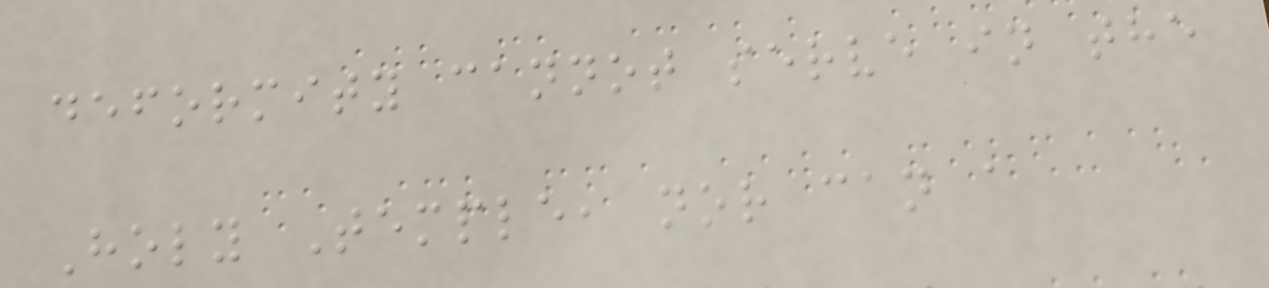deformity cannot serve in the
Holy Temple, nor can a
